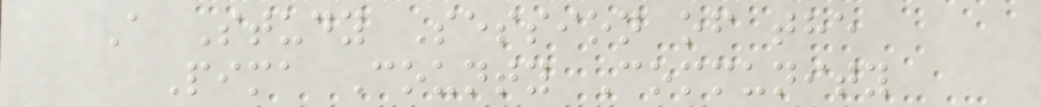A Study Session of the
Pima County Community
